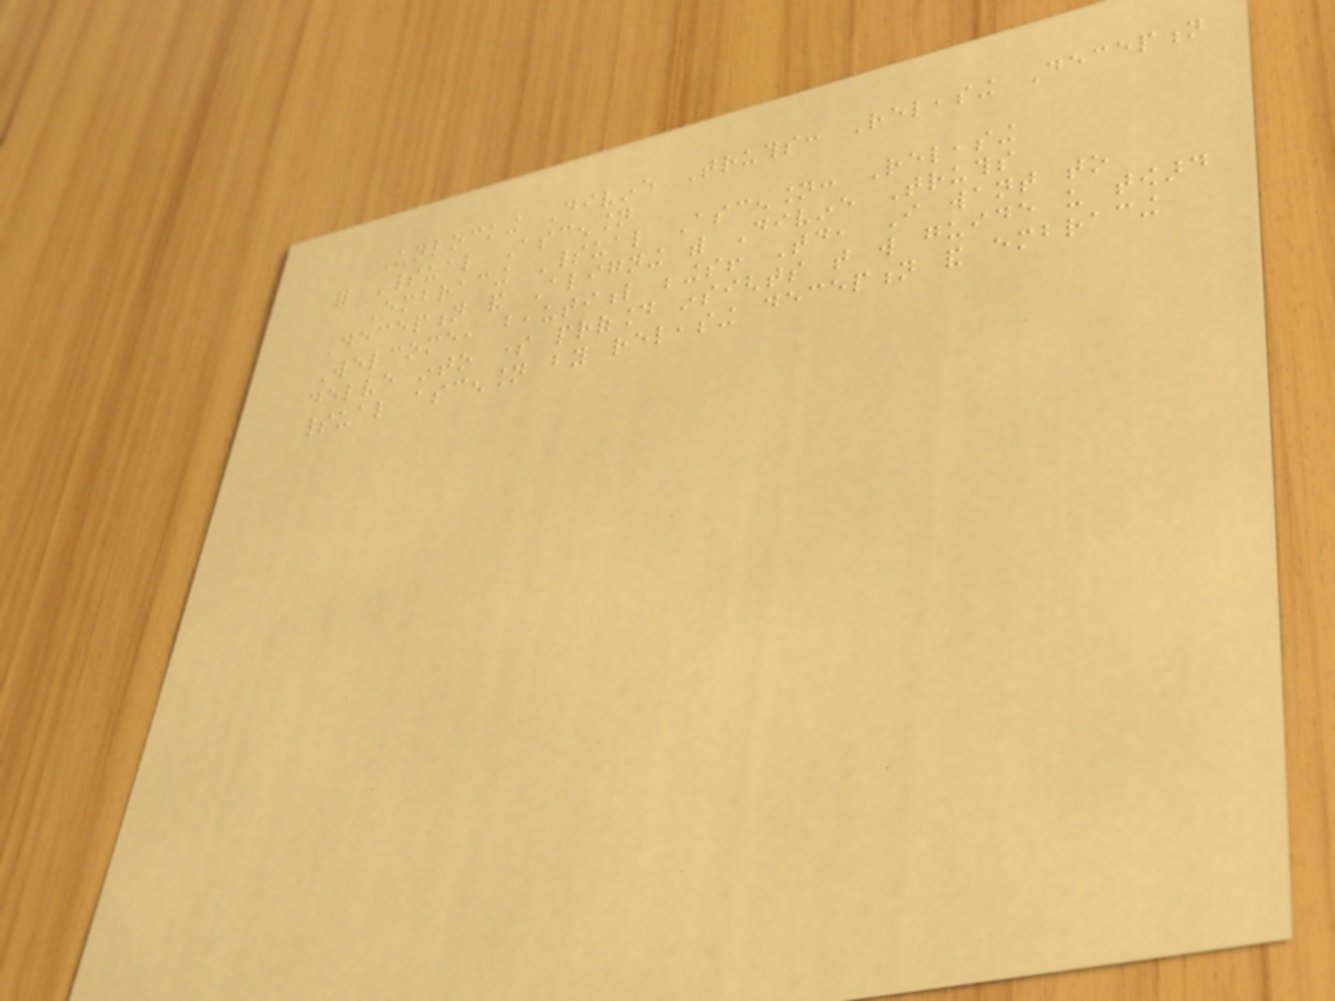Unlocking Divine Truths: Releasing Deception
for Spiritual Ascension
Embracing Spiritual Ascension: Releasing
Deception and Aligning with Divine Truths
Welcome, beautiful beings! Today, I want to
delve into some profound insights that will guide us toward
spiritual ascension by releasing deception and embracing
